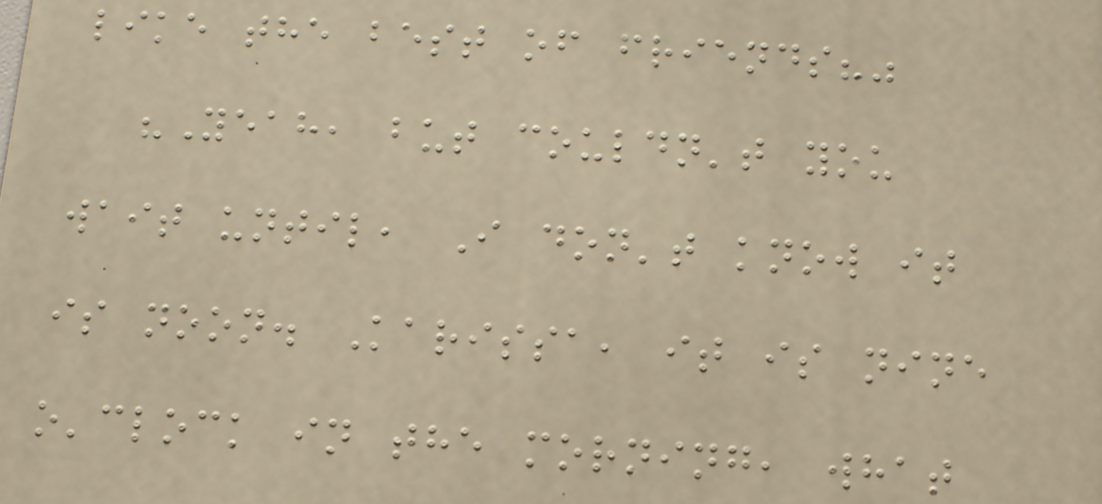like the best of friends?"
"Yeah, but couldn't you
wait until, I don't know it
is noon. Karissa, it is nine
o'clock in the morning, what
